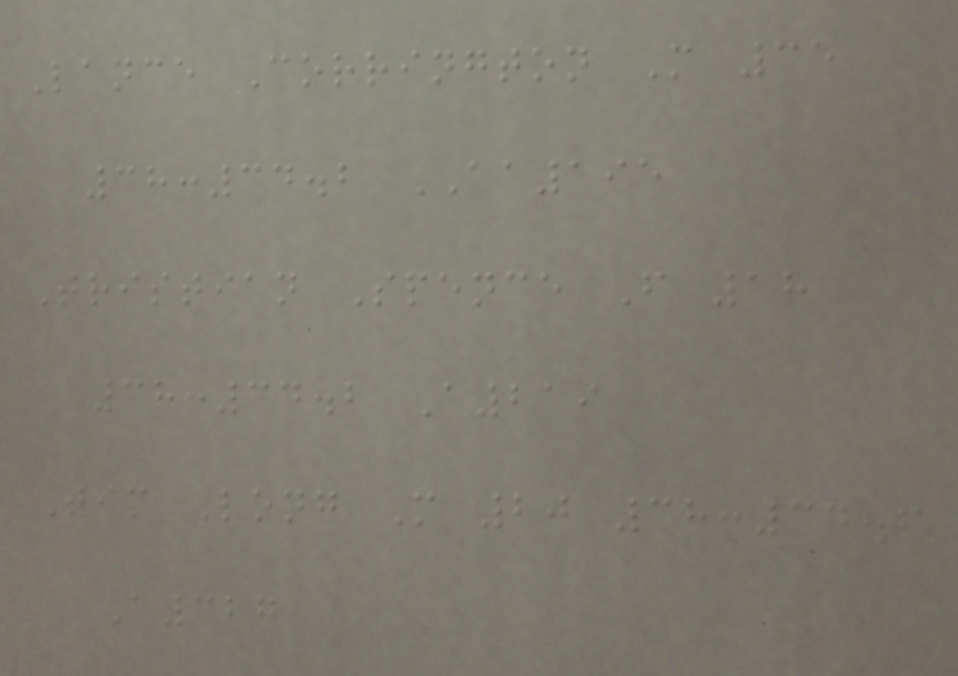Lance Corrington M 35
38:34.2 AA195
Tristian Spence F 18
38:34.2 A219
Tim Long M 20 38:34.6
A327
